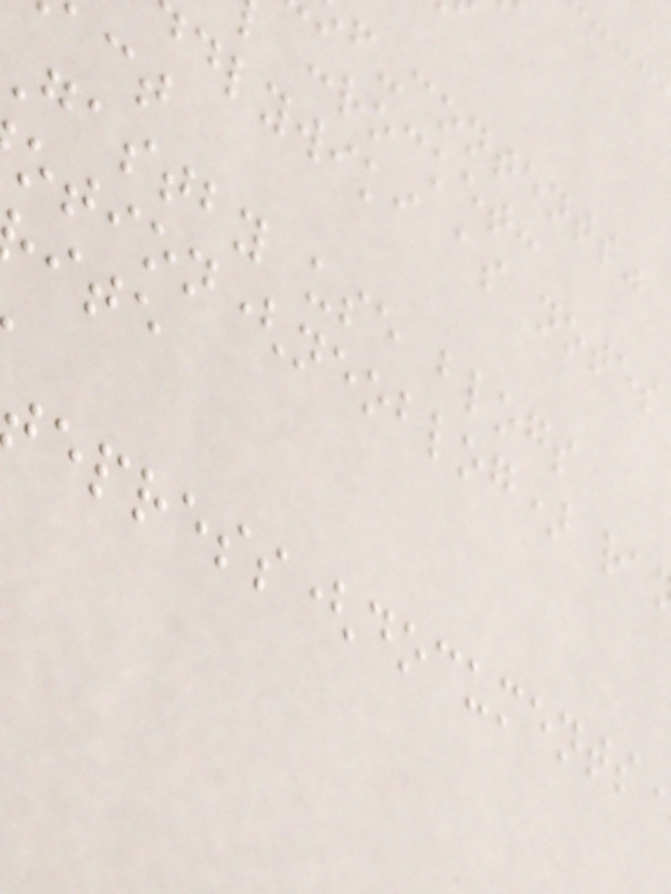f-contents"
:rocket:
dlywiki as notes
gastby use blogs
otion(neoblog) ra
